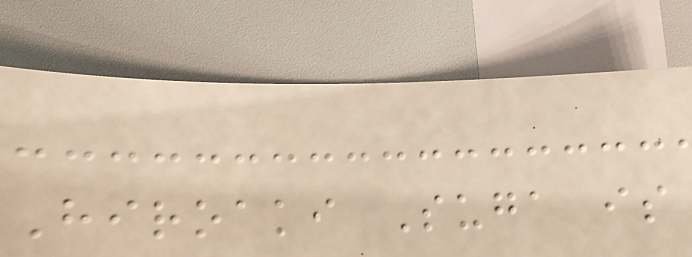Hiroaki Suga is
